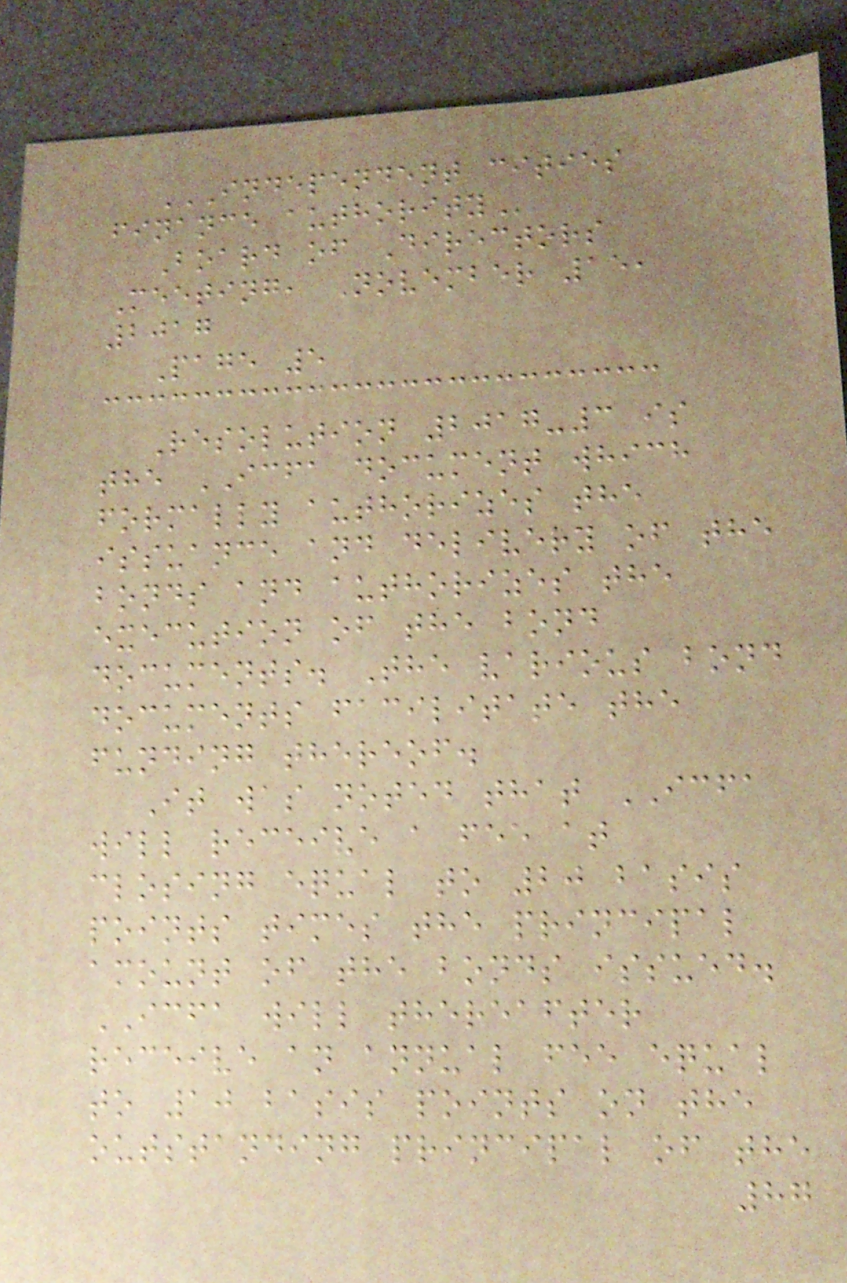INDEPENDENT CITIES
FINANCE AUTHORITY
Board of Directors
Meeting, November 15,
2017
Page 5
Resolution 2017-3 is
the ICFA document which
formally authorizes the
issuance and delivery of the
bonds and authorizes the
execution of the bond
documents. The various bond
documents facilitate the
funding thereof.
It was noted that ICFA
will receive a fee at
closing equal to 20 basis
points times the principal
amount of the bonds issued.
ICFA will thereafter
receive an annual fee equal
to 10 basis points on the
outstanding principal of the
87
